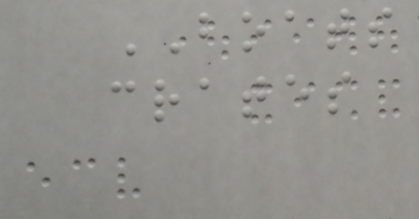BOATS
crates
